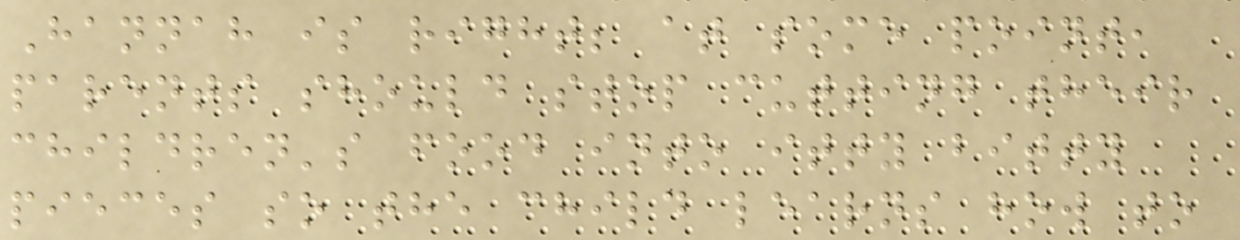Hannah is right; at some point,
parents should stop cutting their
children's food into itty bitty
pieces so the child learns how to
